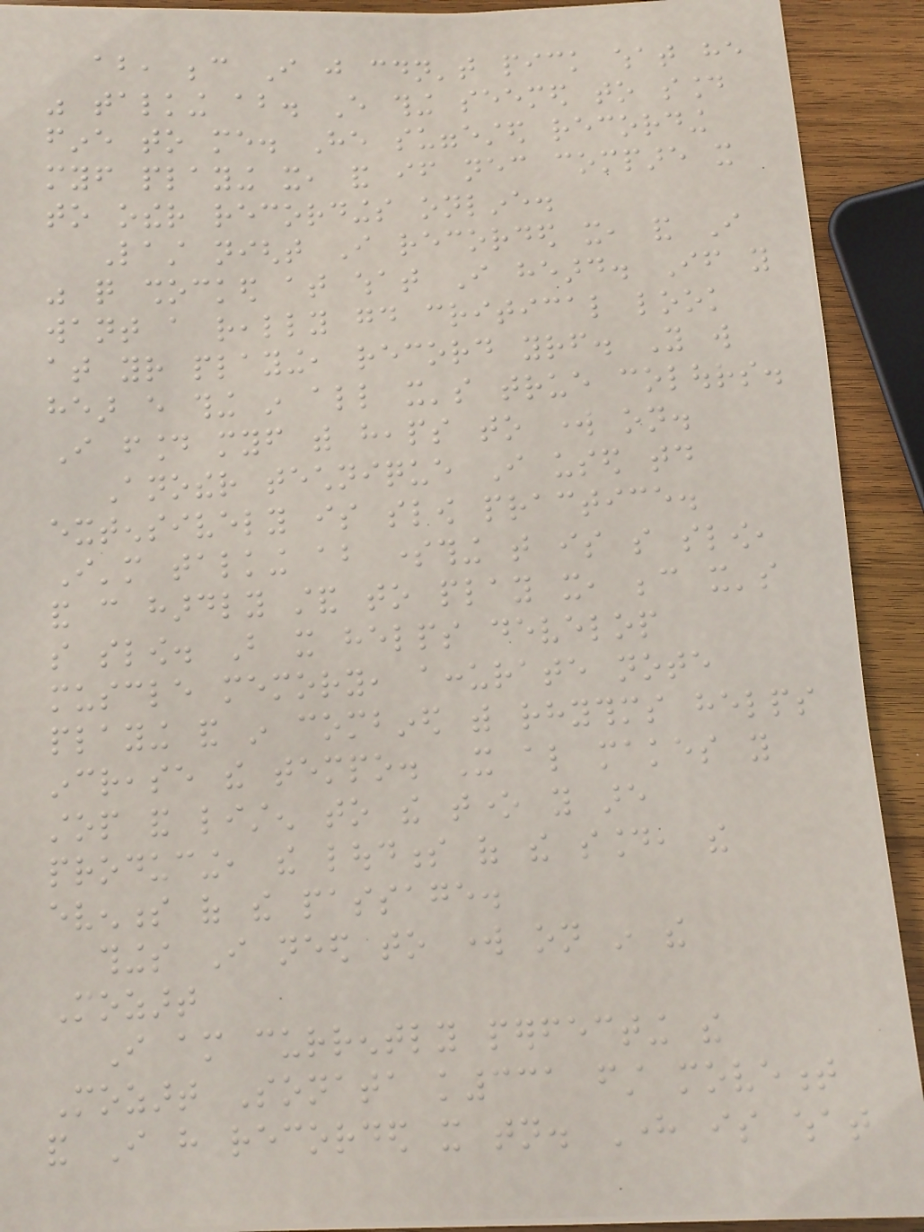about, because I just couldn't pick what he
was talking about. Every thing seemed to sound
fine to me. He suggested recording
myself playing it, and if necessary compare it
to other recordings online.
Last night I recorded it, and I
was quite shocked at what I heard. If you
want a really good critical look
at your playing, record yourself. You will
hear every thing in all it's true colours.
I found myself with heaps to work on.
Another technique I used today
extensively is slow practice.
I'm talking about something that is so slow,
and can hardly stand to play it, because it's
so slow. But it helps develop
muscle memory, accurate note
playing and in combined with rhythms helps
increase the tempo. It also makes you
stop and listen to the tone you are
producing, the loudness of the sound, the
evenness of the passage.
things I need to work on in the
Mozart
I am currently perfecting the
Mozart Sonata k331 first movement
and I have recorded it tonight. Here is what
